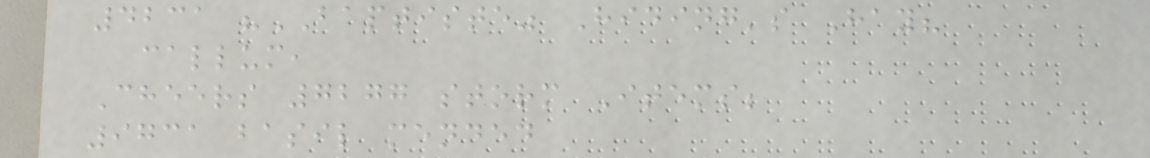4231 "BAPTISTE" Hiding's Hay?
callum,
Cheers 7277 storm Items;
9731 basil mended
